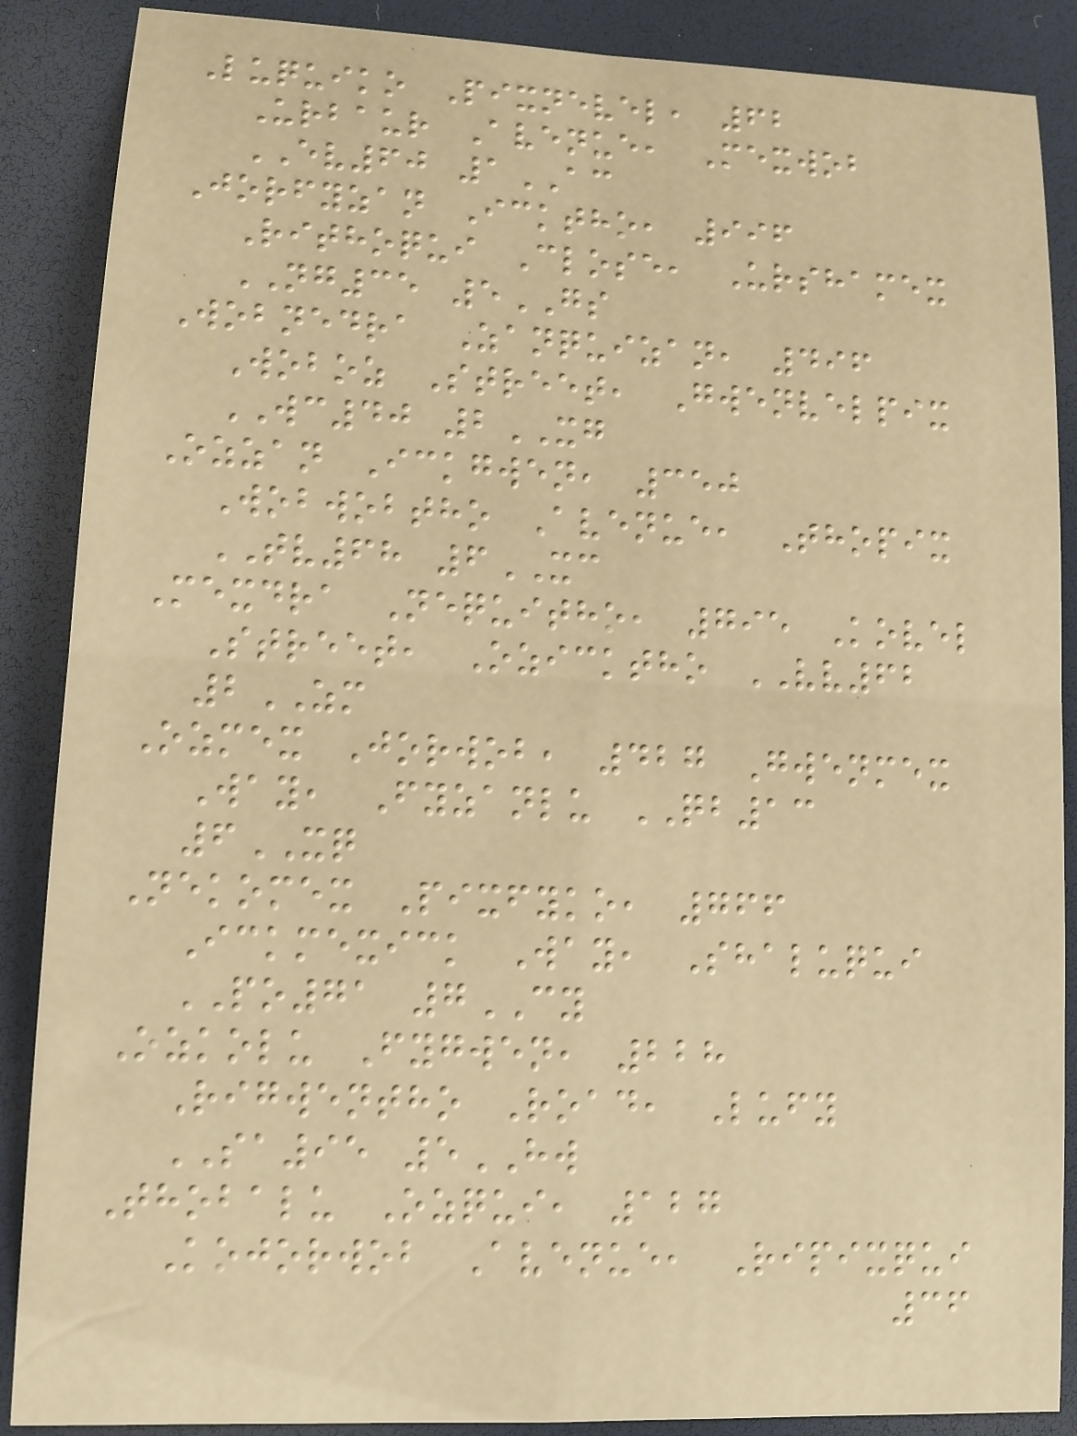Luquiko Pixnevel, 62
Urbaur Avenue, Mexwob
EV60 1AC
Jorfyzan Icktho, 996
Rithoqui Close, Urshamex
NG35 5GS
Wobnedra Zanquizan, 496
Woboz Street, Gwenvelpix
WC40 2XG
Ozzan Ickgwen, 350
Wobwobtho Avenue, Thopix
TV68 6XC
Mexdra Nequitho, 795 Kovel
Street, Ozicktho VV62
2ZM
Ozmex Jorwob, 427 Gwenmex
Way, Fyzanlu QB13
6XQ
Nekomex Pixfyko, 766
Ickmexick Way, Shaluqui
PO71 7CY
Ozkolu Fygwen, 228
Rigwentho Road, Lufy
SA95 5HW
Thobalu Ozqui, 127
Kojorwob Avenue, Ripixqui
36
